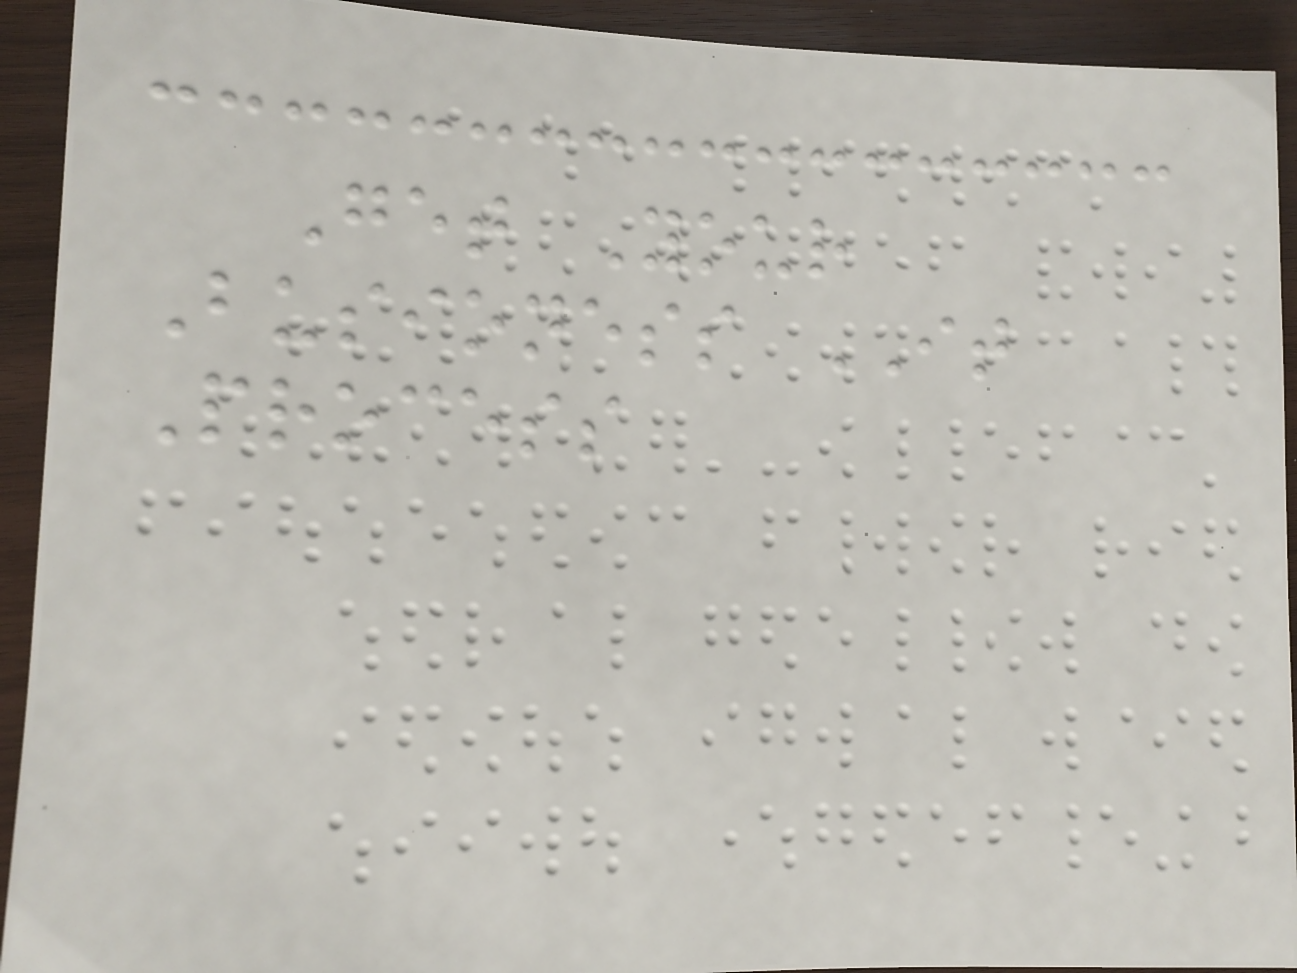Get Your
Busioness IT
Process
